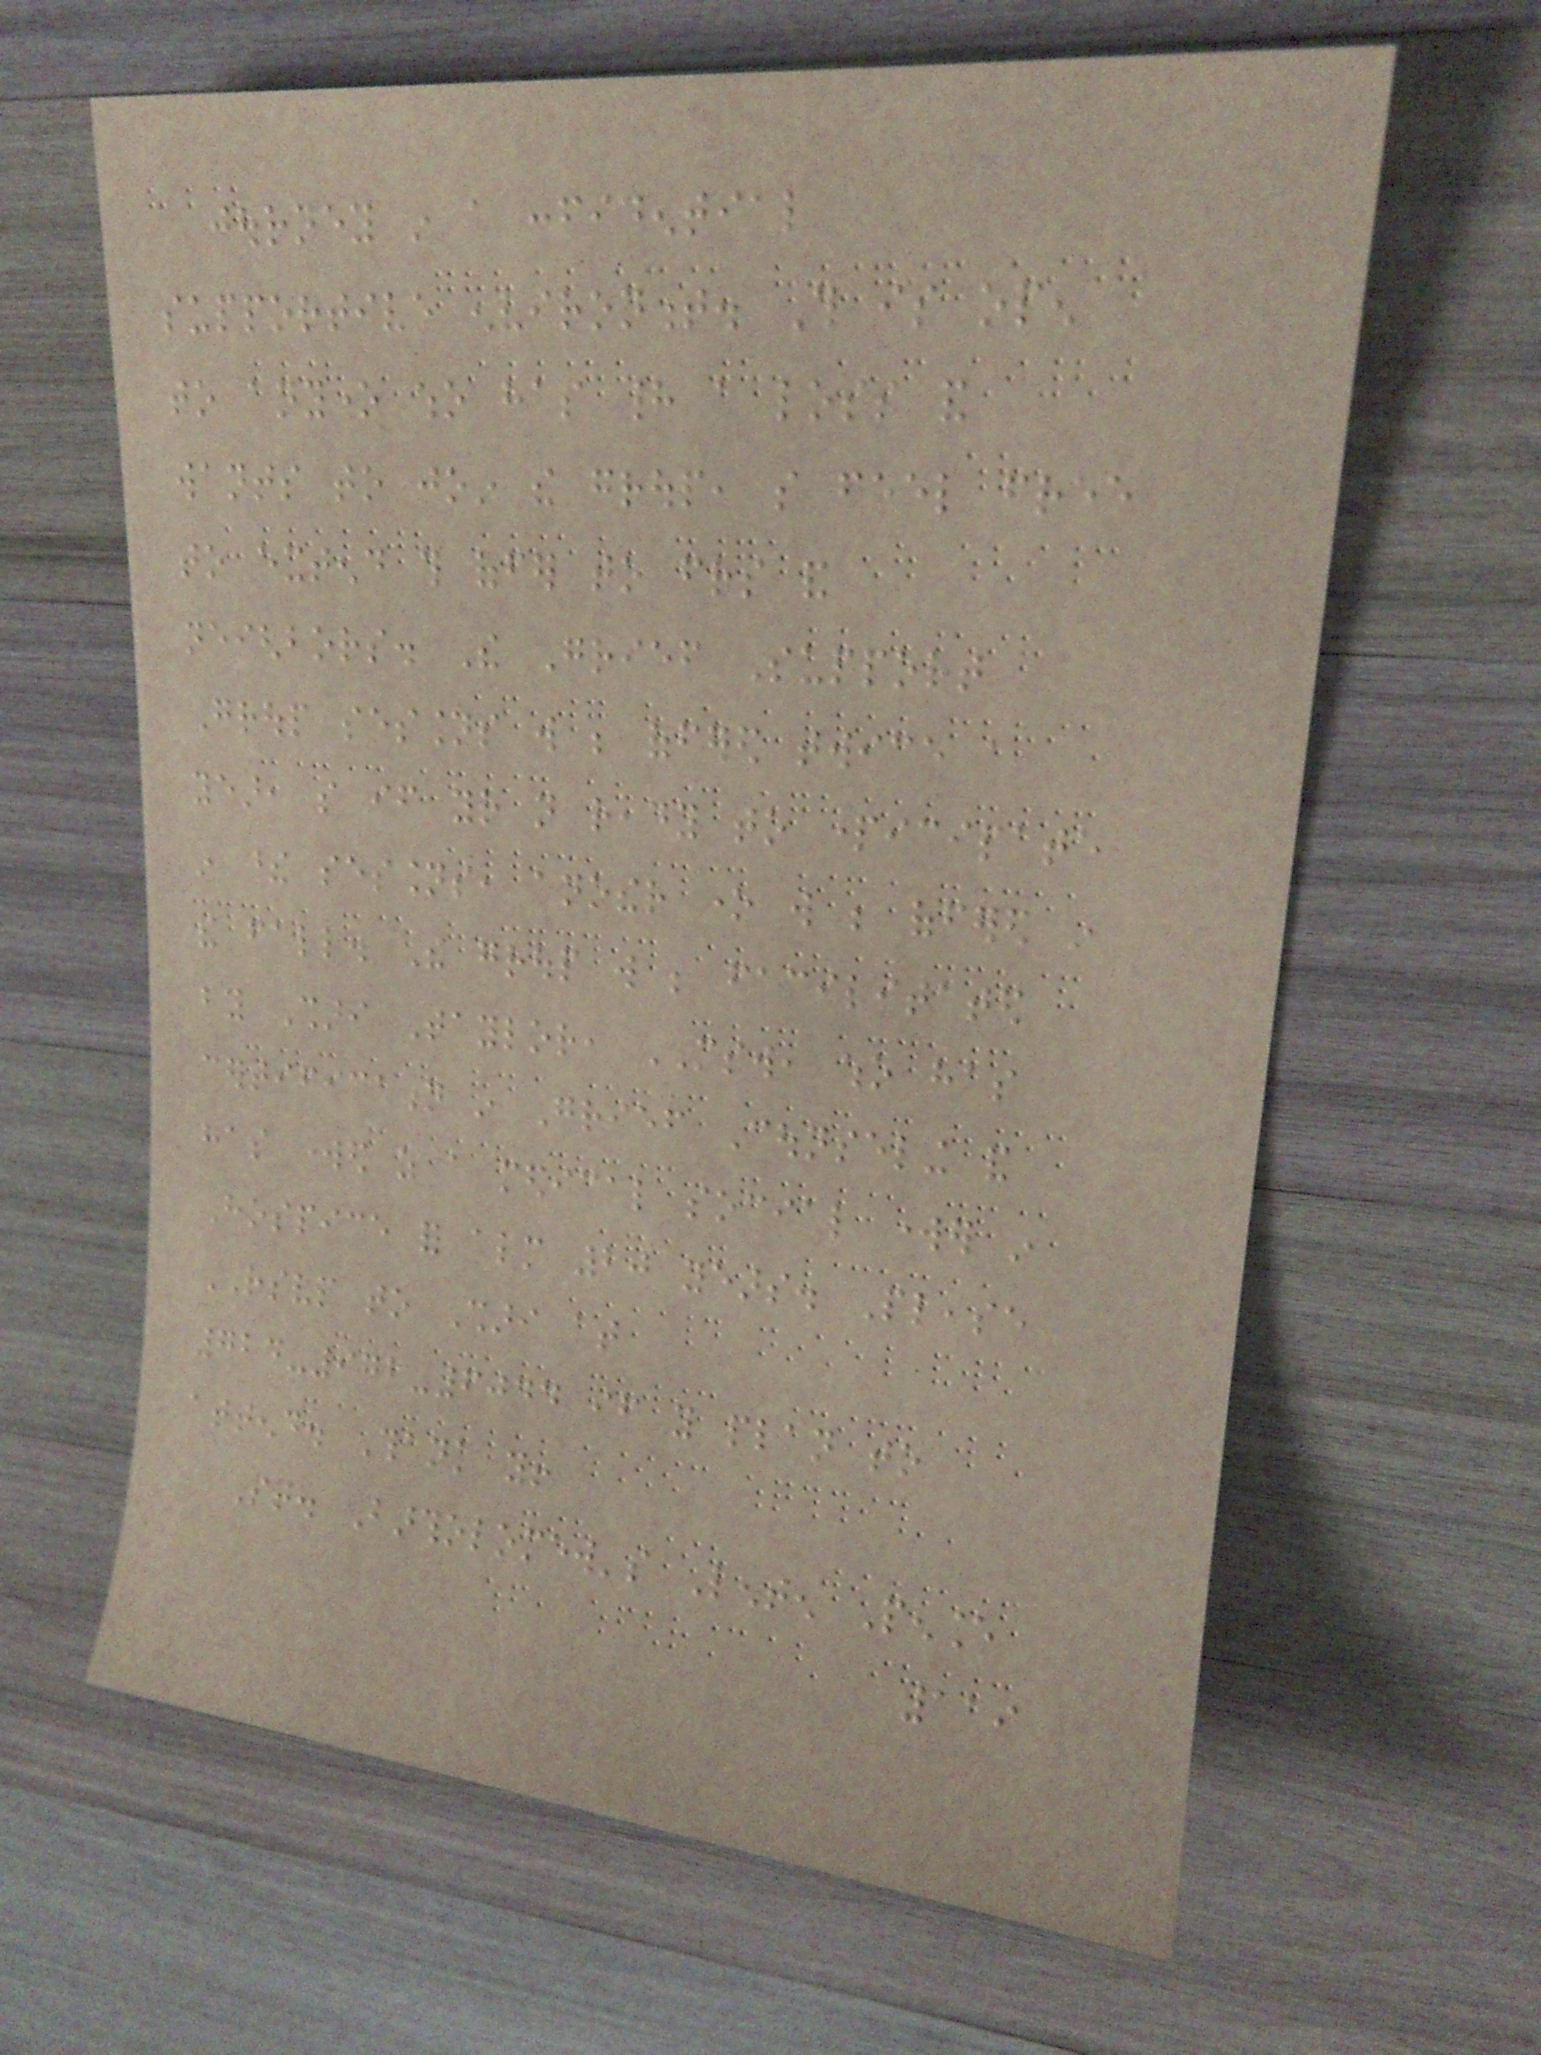journey in a confidential
supportive environment. This is open
to anyone who has had a loss and
wants to join the group, so feel free
to extend this offer to friends and
neighbors. The Grief Support
Group sessions will be offered twice a
year, so if your not ready to participate
in these sessions, another one will be offered in
the fall. The group will be facilitated
by Shari Taylor, MSW, who has
certification in Grief Counseling and
has worked as a medical social worker in
Hospice for almost 20 years. Please
RSVP to Shari at
724-972-6044 if you plan to
attend. Thank you!
St. Bartholomew's Lenten Penance
119
